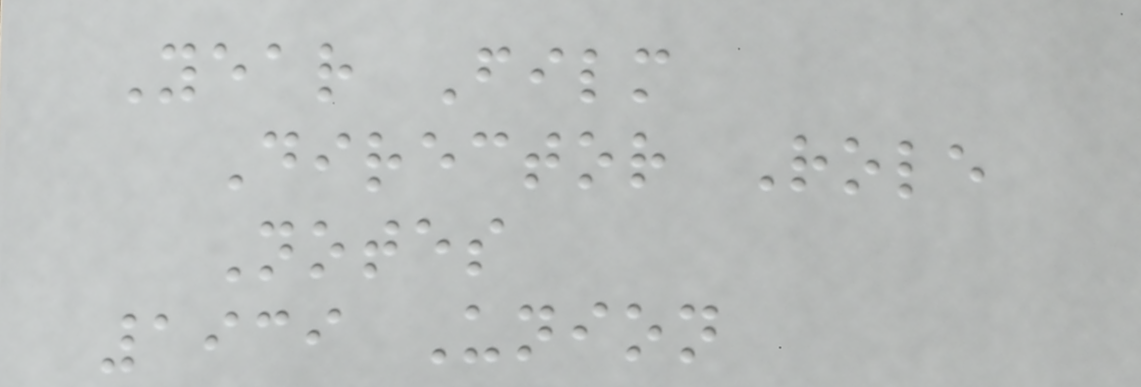Year Film
Director Role
Notes
1939 Union
